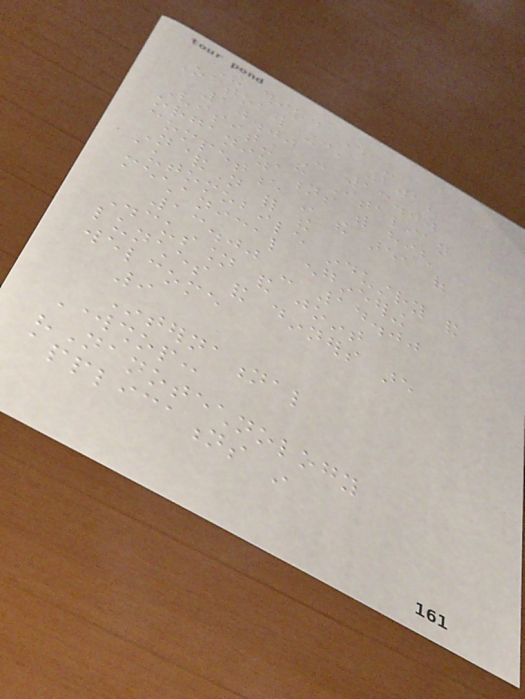The third day -
October 3, 2012
10.00 - 13.00
Visiting the Italian
organizations with high
competence in the area of
N&N for the
automobile industry and
mechanical engineering
13.00 - 14.00
Discussion and joint
lunches and dinners are
welcome
9
International
Workshop:
"Nanotechnology
applications in
